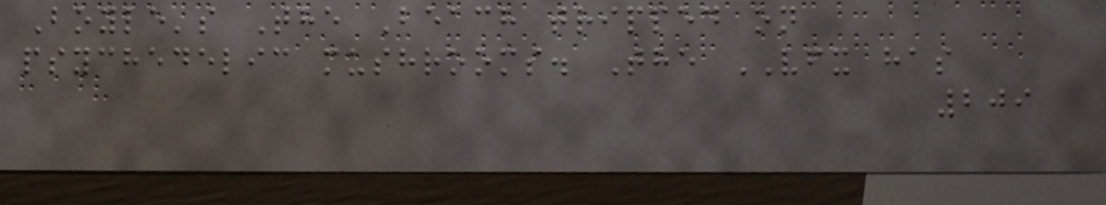Boyle's The Beach tripped on
psychedelic mushrooms. The VFX has
209
